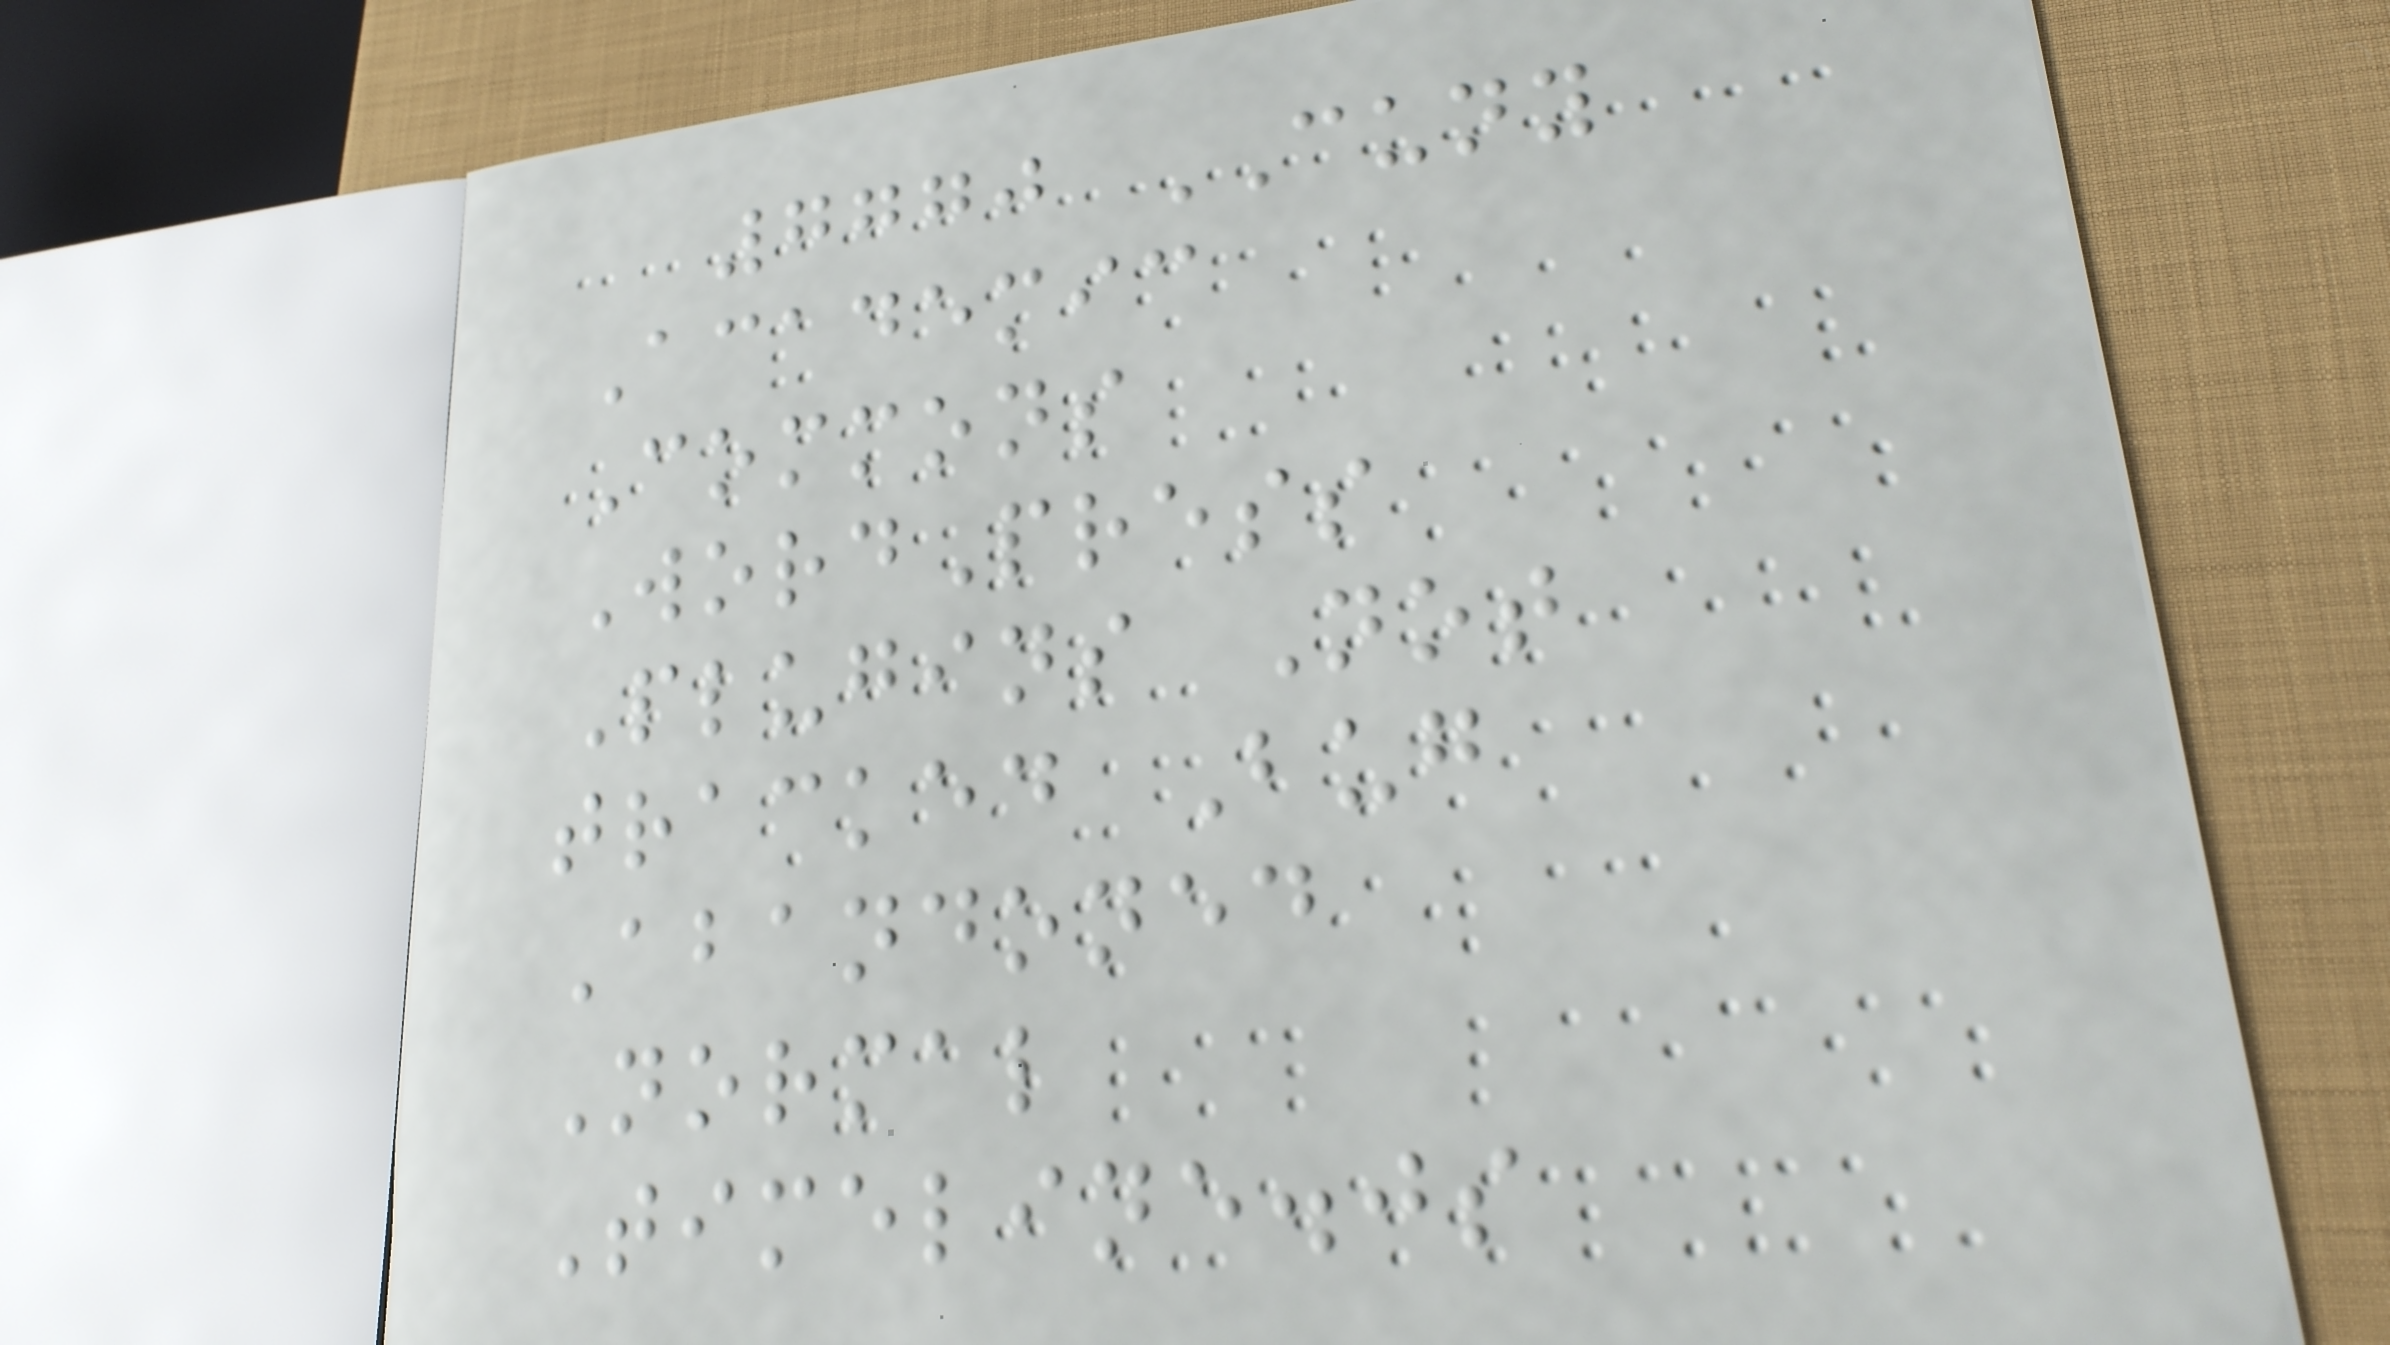7770 CUNY
Academic
Commons
WordPress
Plugins Not
tracked Bug
Abandoned
Normal
Timeline.js
